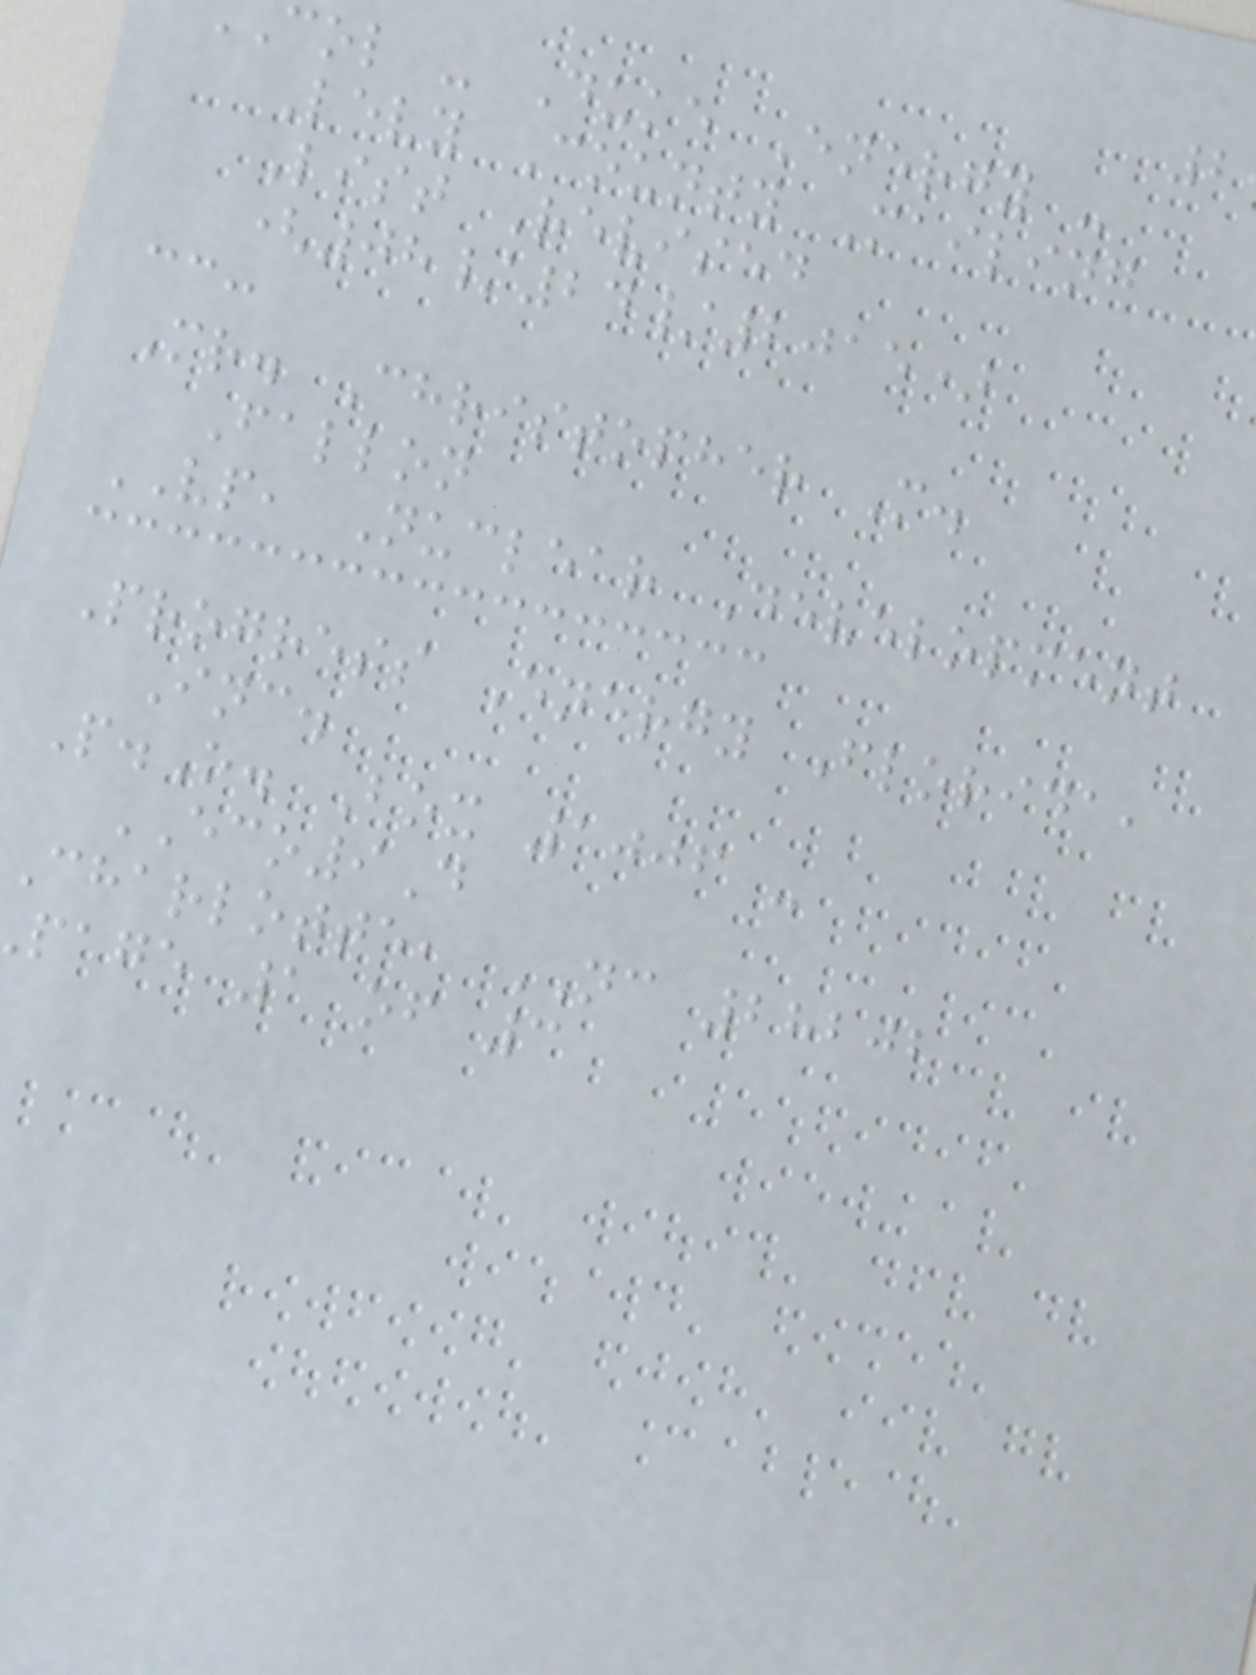col - Duke Energy -
Levy County Mailing
List Revised
(08/24/2015)
cc:
Mr. Christopher M.
Fallon
VP, Nuclear Development
Progress Energy Florida,
Inc.
P.O. Box 1006 -
ECO9D
Charlotte, NC 28202
page 1 of 3
